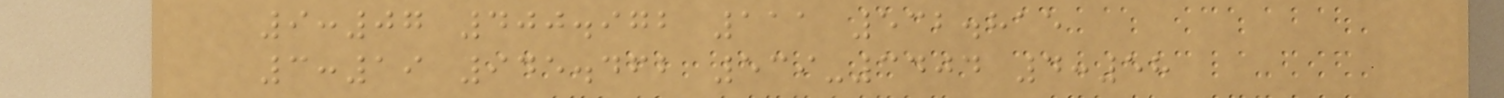9:07 400.972 111 532.815
3:19 945.462 539-3404 4:58
